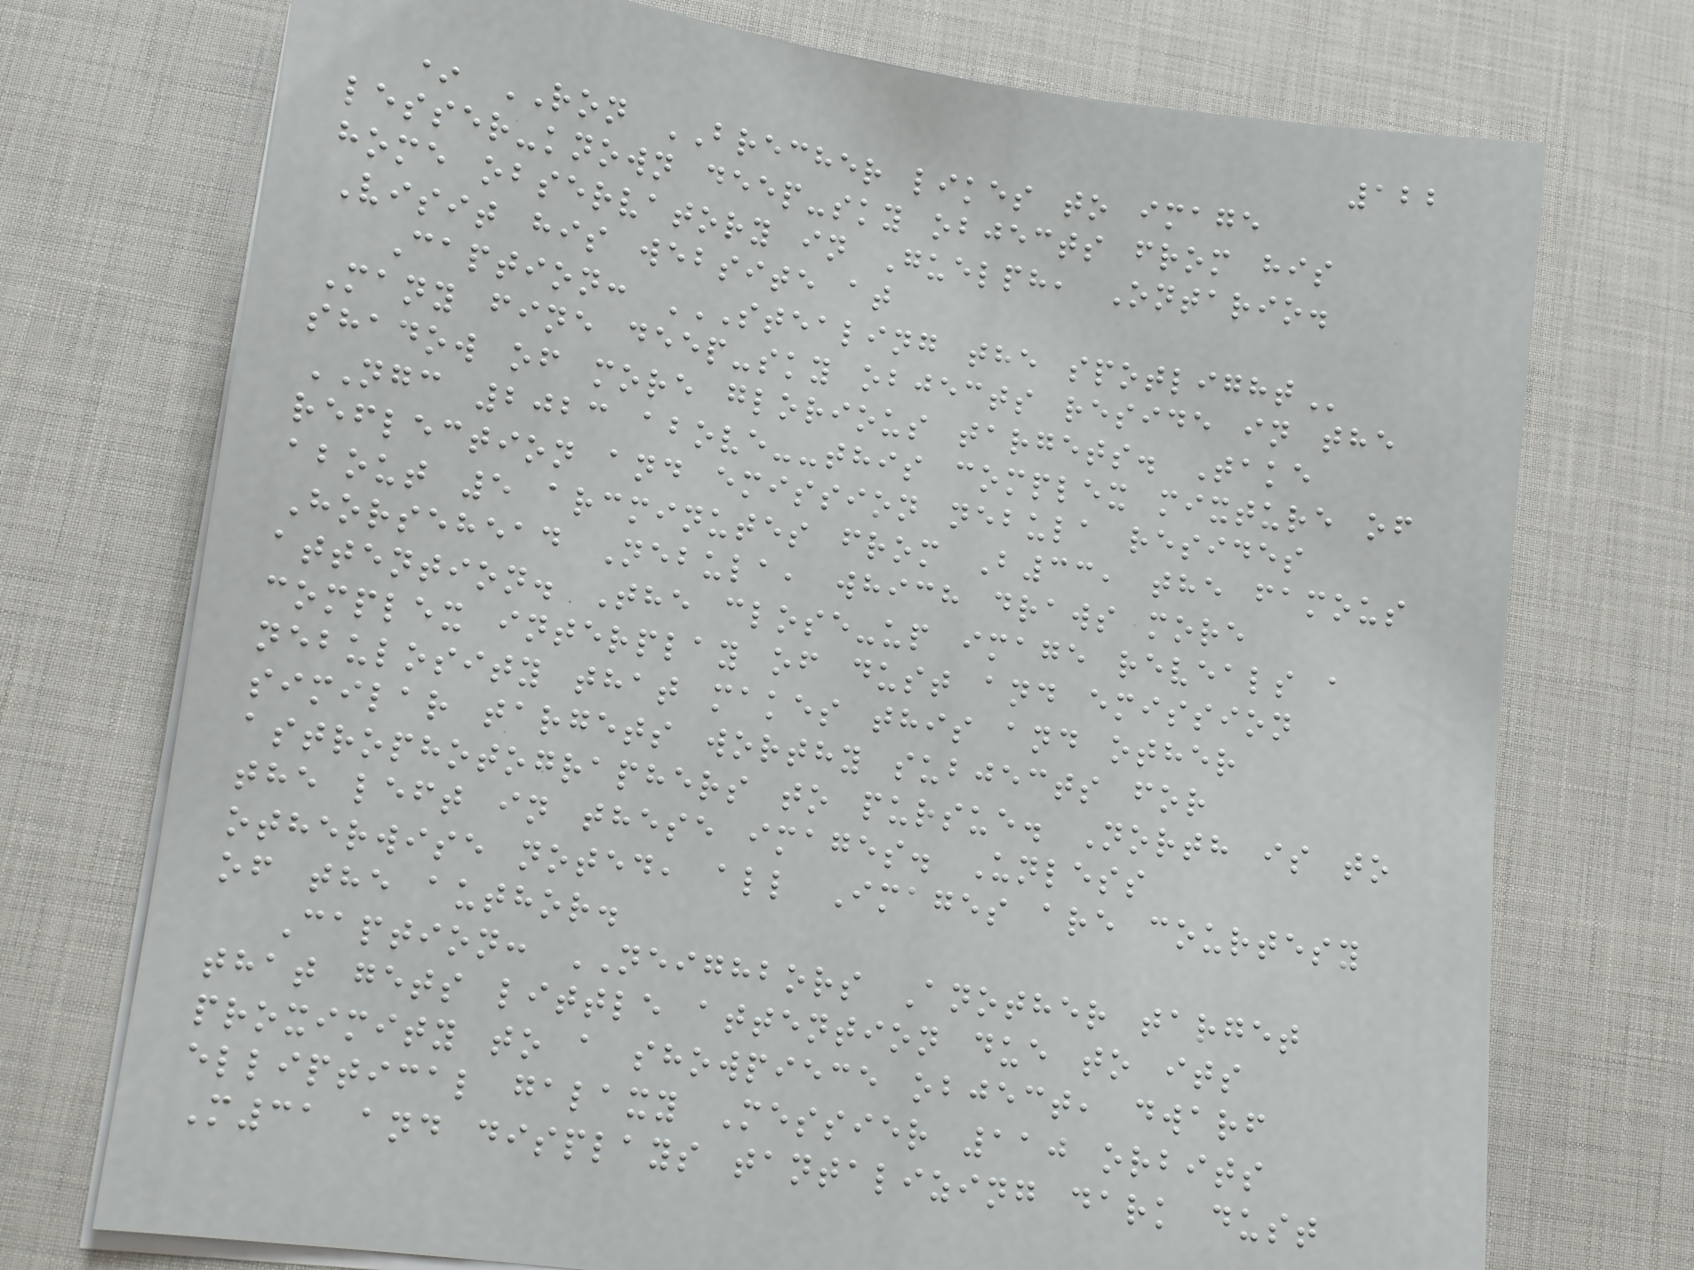122
* RON BRECHER likes to image
lesser-known deep-sky objects from his
home observatory in Guelph, Ontario.
Visit his website at
Caption: STEALING THE SPOTLIGHT
Many fine deep-sky objects reside in the
shadow of more glorious targets. Take
NGC 2023 above--this complex mixture of
reflection and emission nebula resides
about 5 arcminutes from B33, the famous
Horsehead Nebula, which draws more
attention. The close-up image reveals a
complex interplay of dust and emission
nebulosity that makes this and other
similar targets worthy subjects for
astrophotographers to pursue. North is to
the left in these images. Unless
otherwise noted, all Images are courtesy
of the author.
Caption: NEIGHBORS Another target
that gets little attention due to its
proximity to a showpiece object, dwarf
elliptical galaxy Messier 110 orbits
M31 and displays tantalizing dark dust
